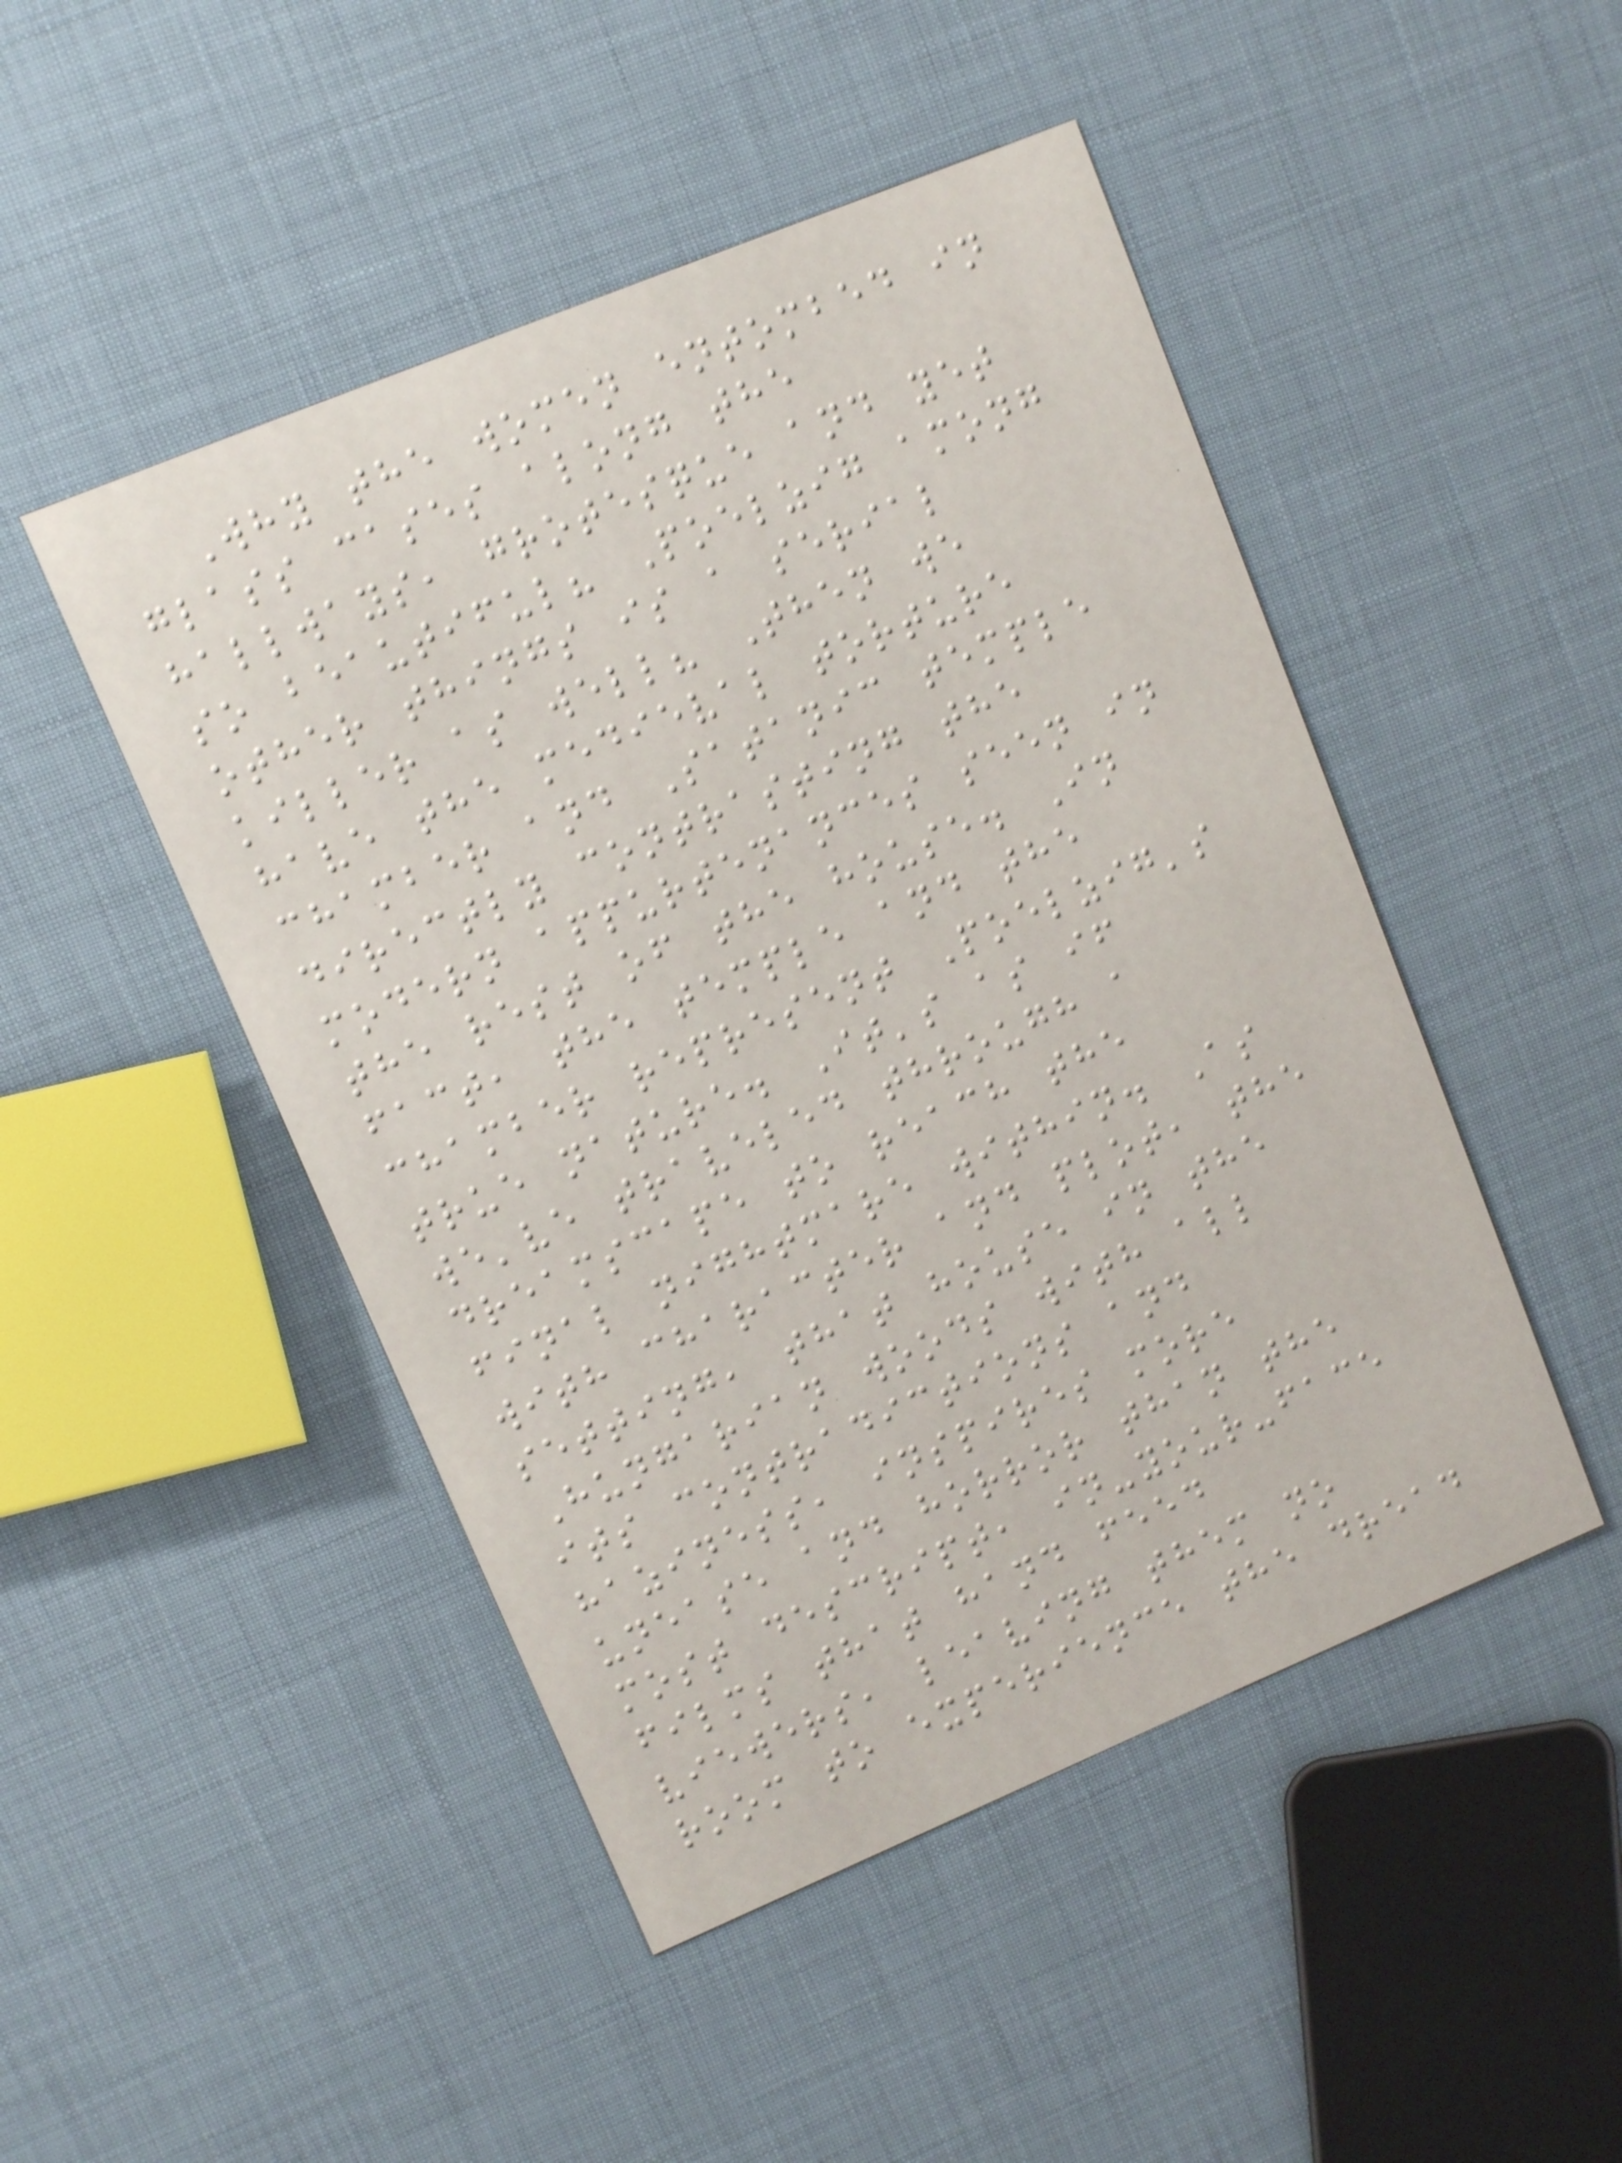Why the women entombed in
glass cases along the
hallways, grotesque and yet
so beautiful? Poelzig among
other things is a serial
killer as well? Then we
have the medieval torture
chamber and Satanic temple
directly contrasting the
modern appurtenances seen in
the rest of the house. In
fact, the temple and the
chamber represent Poelzig's
true nature. It's as if
we've traveled through a
dreamscape to reach the
final nightmare within. As
with character and plot, the
setting, that house in the
Hungarian woods with all
its contradictions and
haziness, inspires more
unease and horror than the
most descript, in-your-face
films that hand feed
viewers, leaving them no
room to experience the dread
